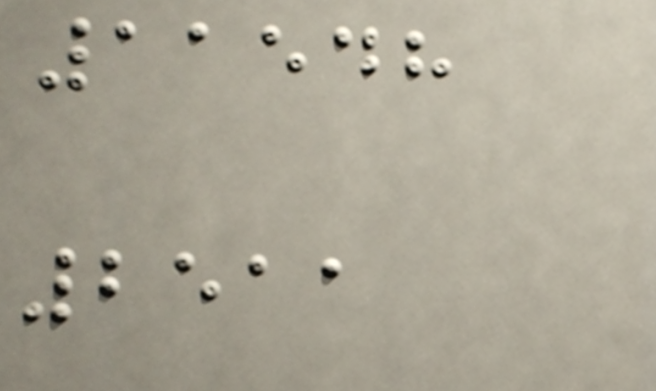11548
2511
